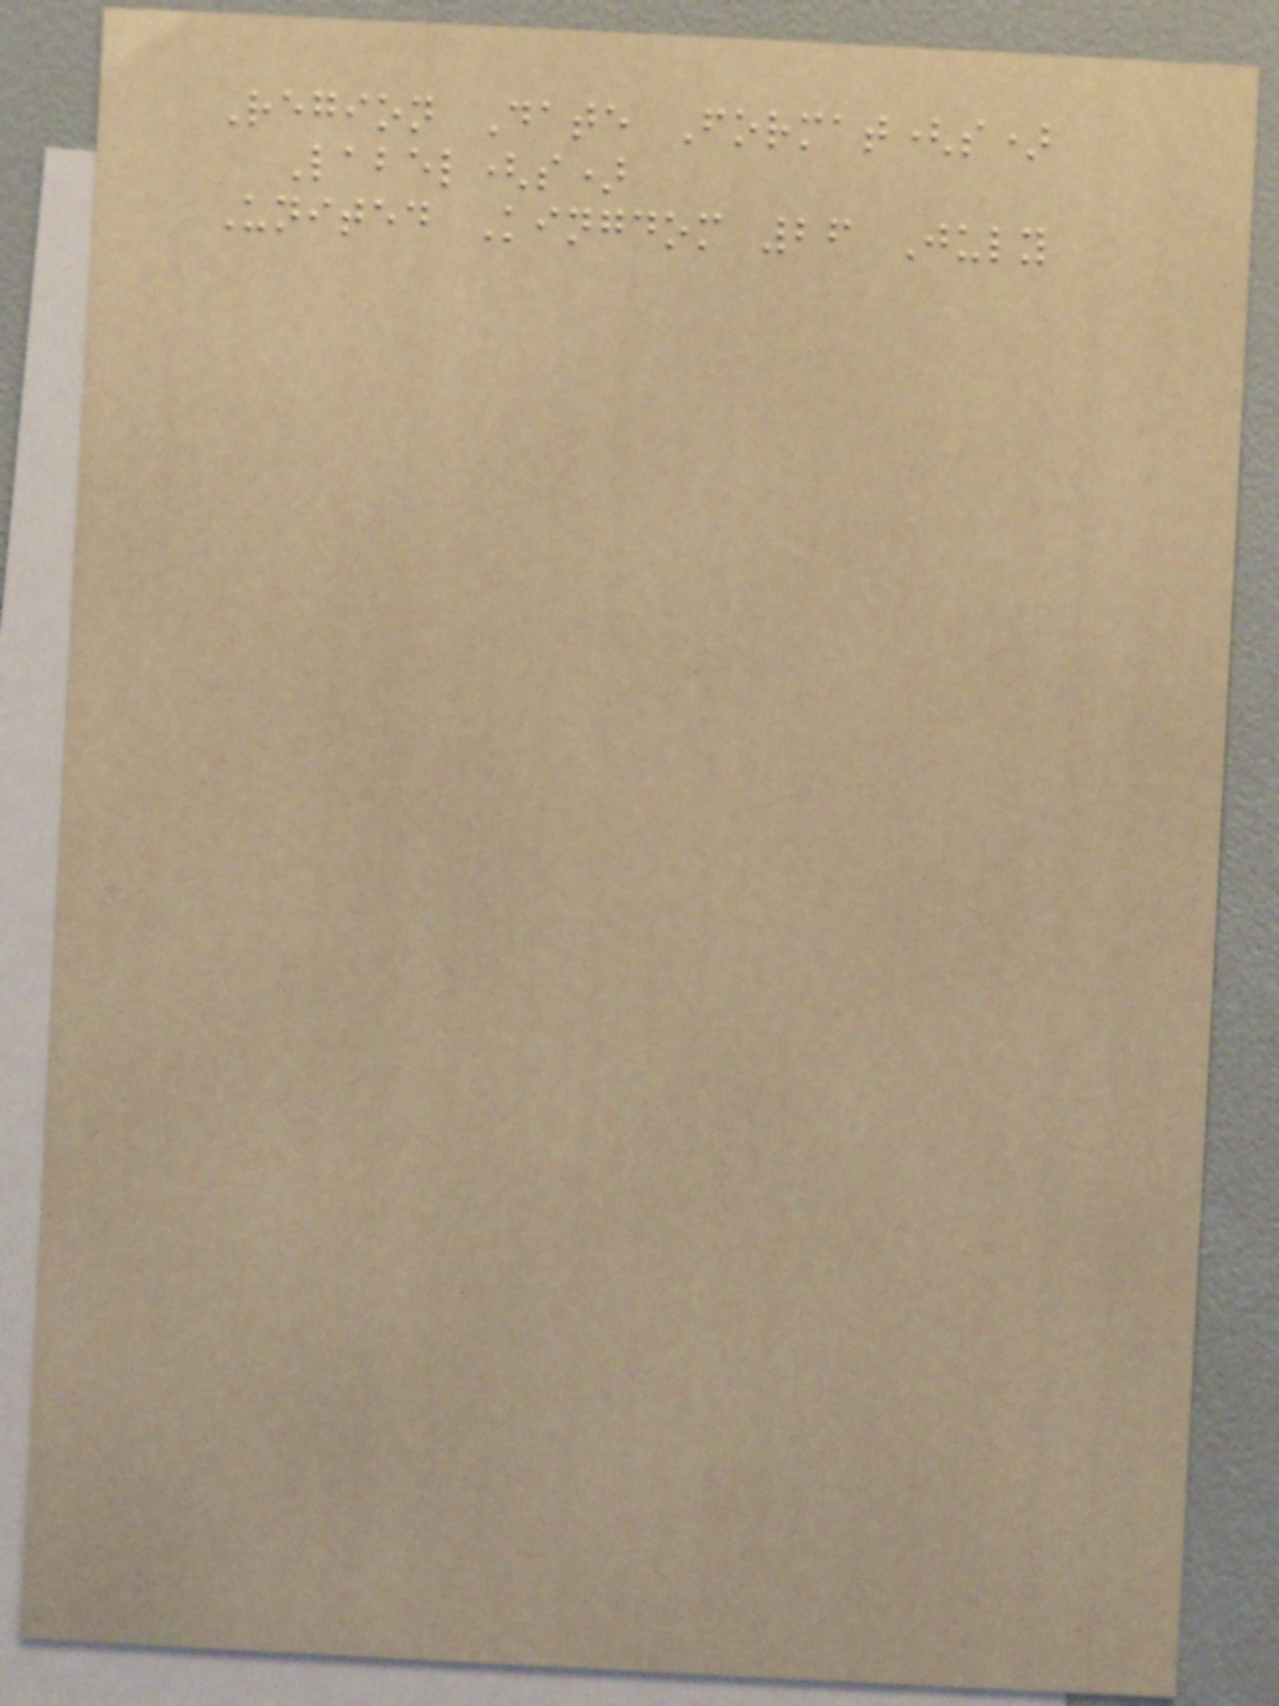Region Date Format(s)
Label(s)
United Kingdom 26 July
